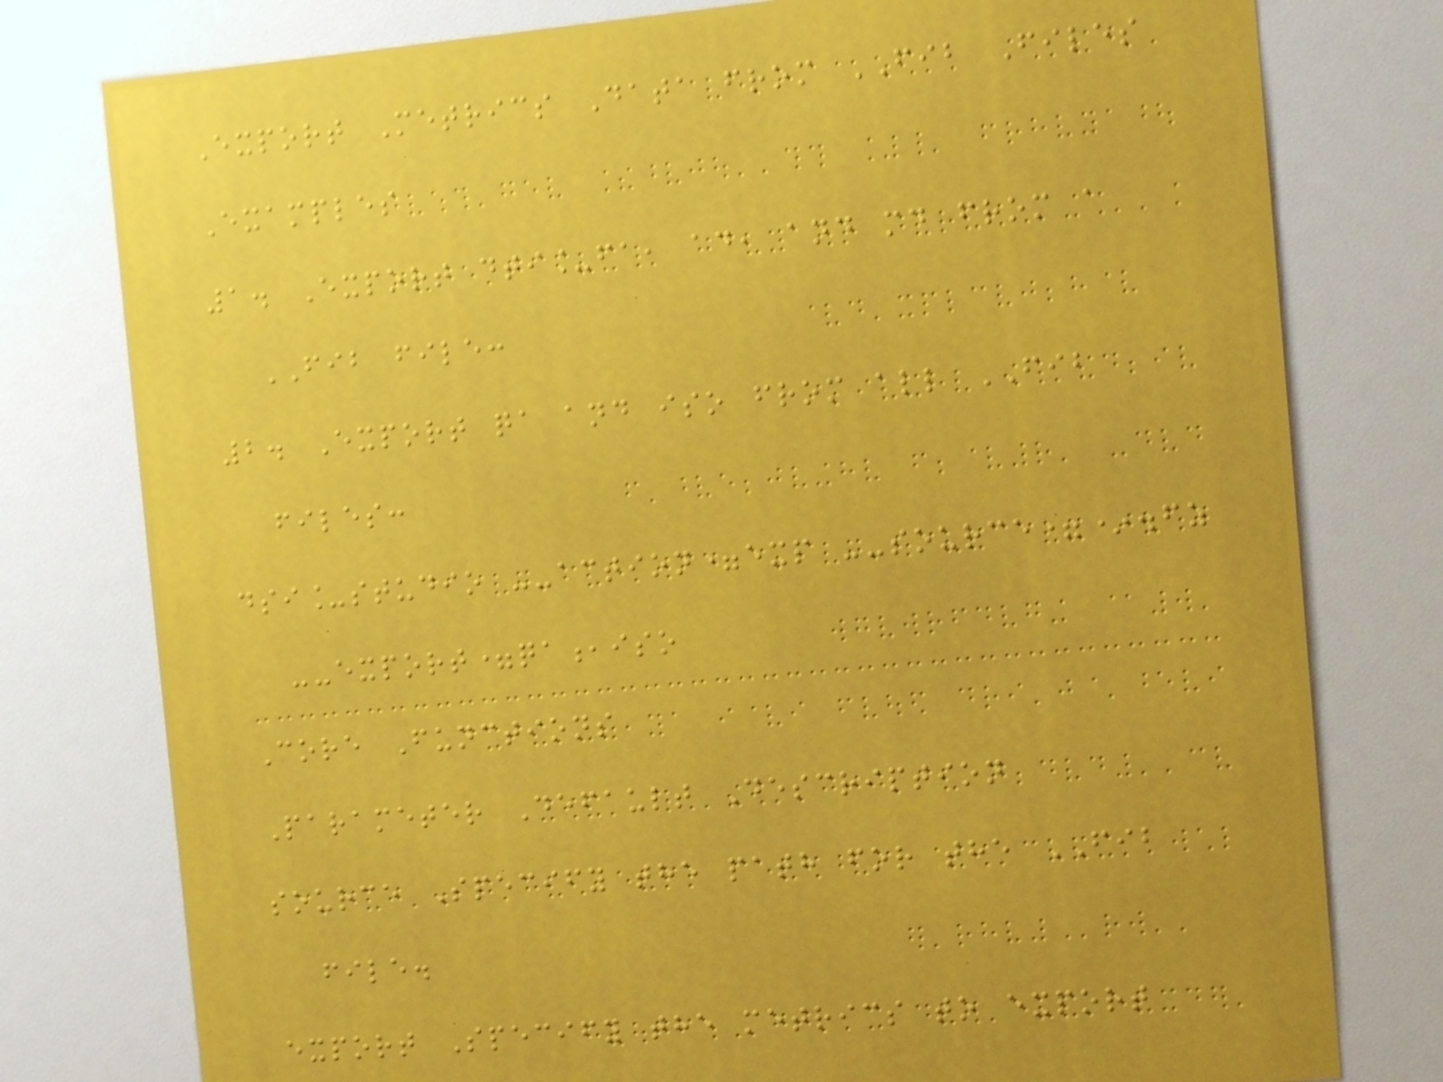Export Metrics Data from FIB Files
Examples
1. Export dti_fa, ad, and md from a
FIB file:
2. Export qa and iso from all FIB
files:
dsi_studio --action=exp --source=*.fz
--export=qa,iso
Core Functions
Parameter Default Description
source Specify the path for the FIB
file.
export Specify the metrics to export
